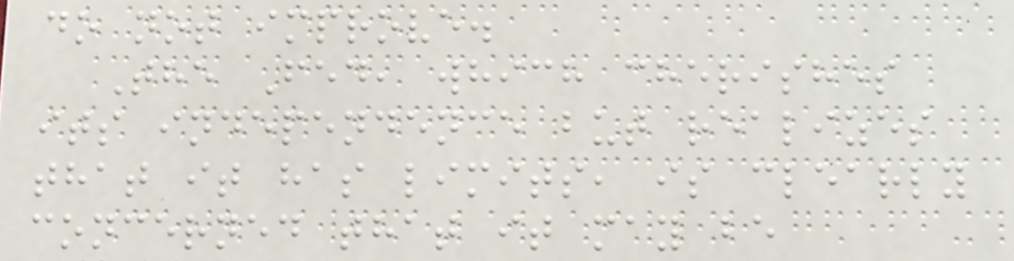do not improve.
The Fed, which cherishes
its independence but realizes
that it has limits, is clearly
concerned that it may be
